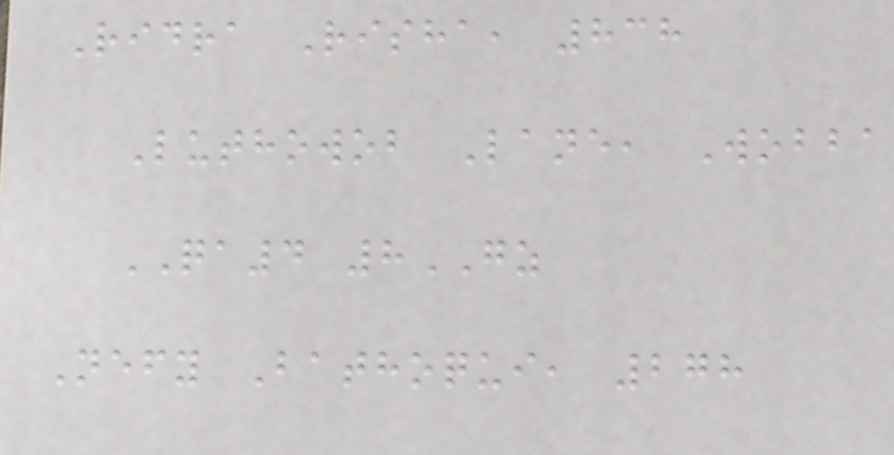Ridra Risha, 838
Luthowob Lane, Wobba
QA4 8GZ
Nefy Bathoqui, 278
